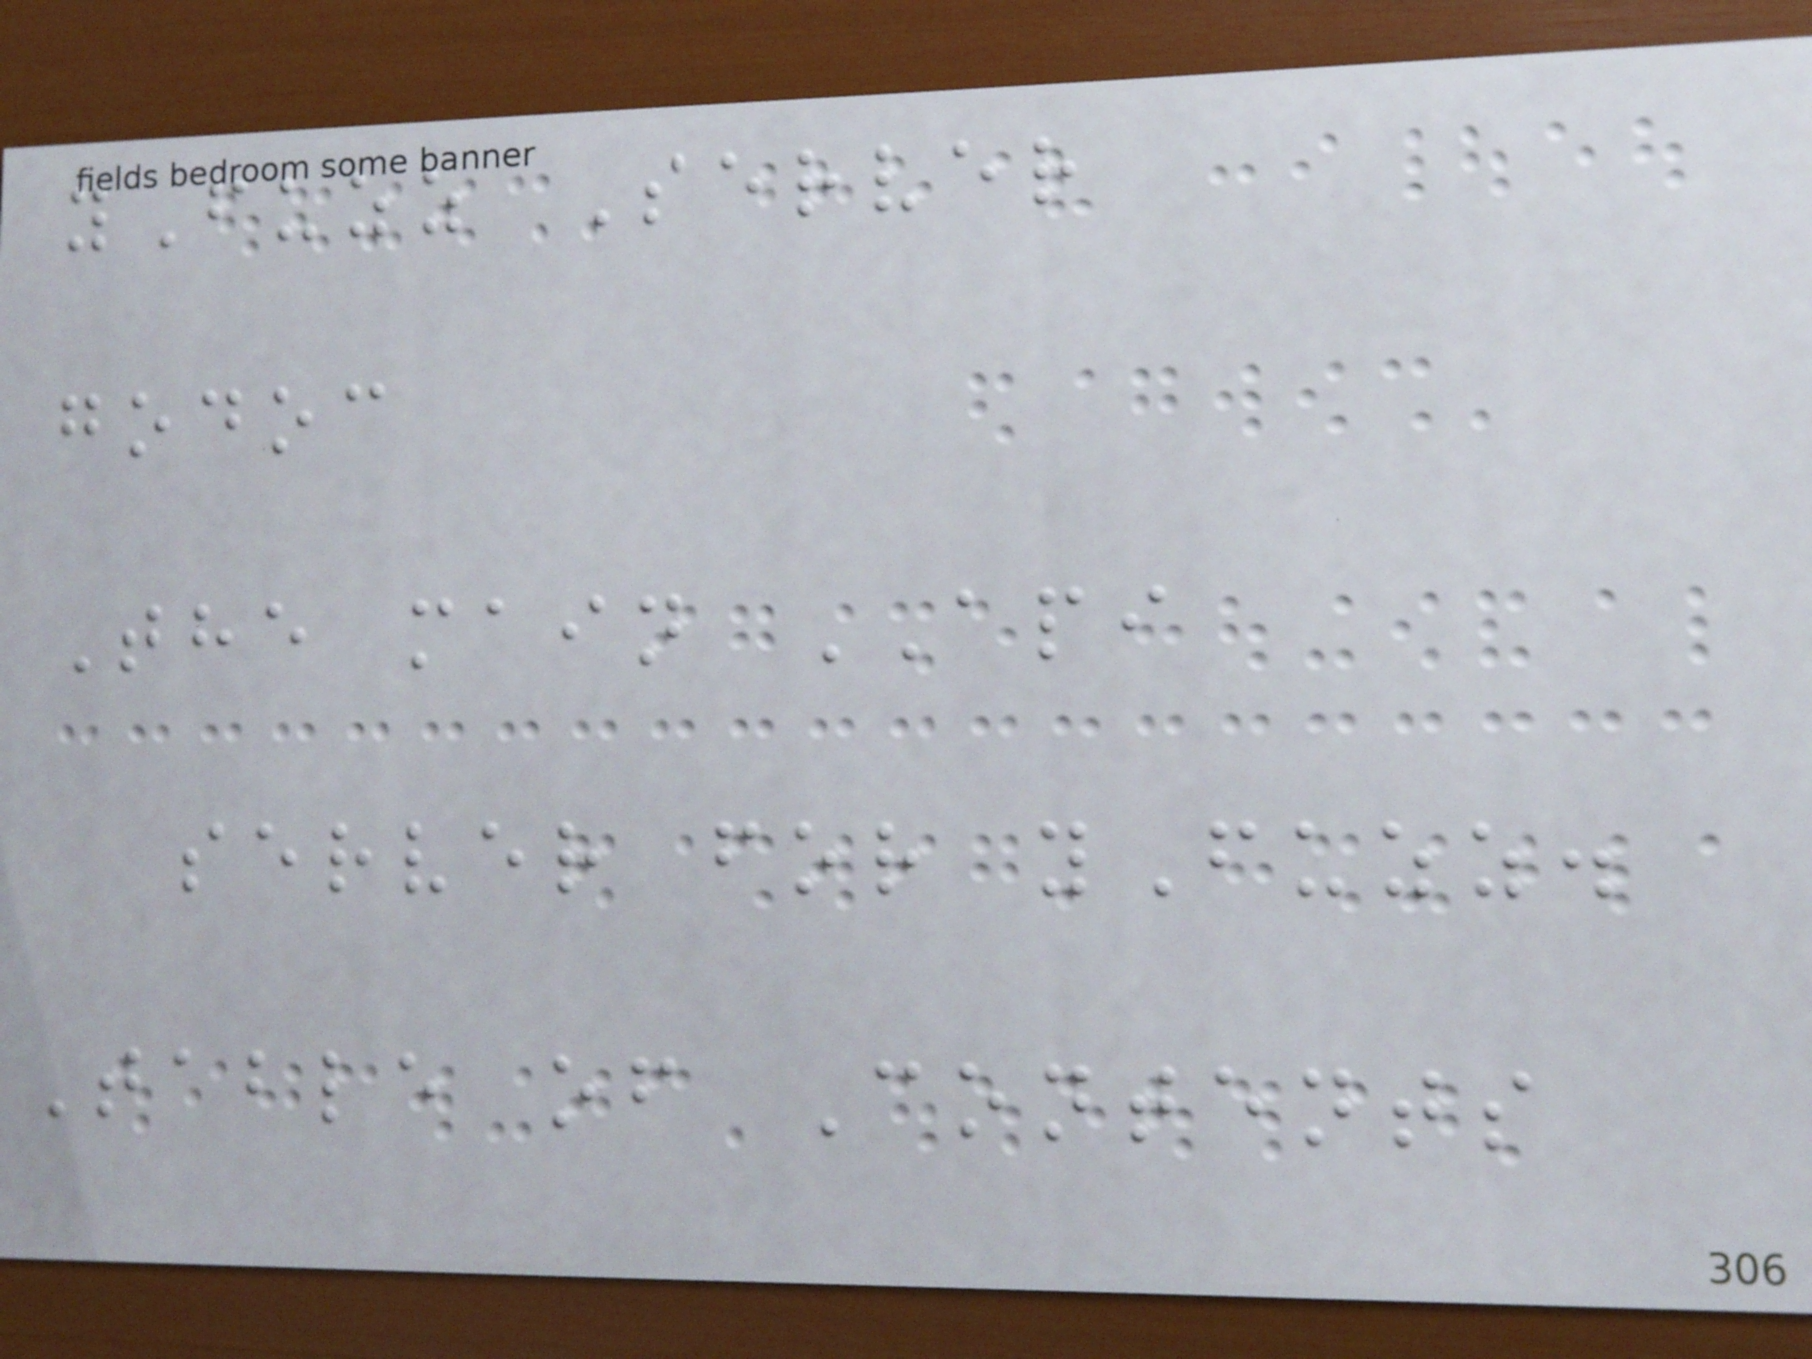yFuzz Server
godoc
The main API
server for yFuzz.
Table of Contents
